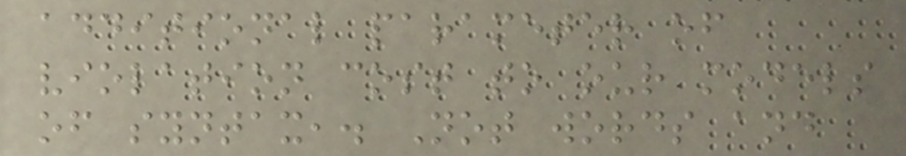additional parameter of
violation cost to our models
of syntax,. Not words and
